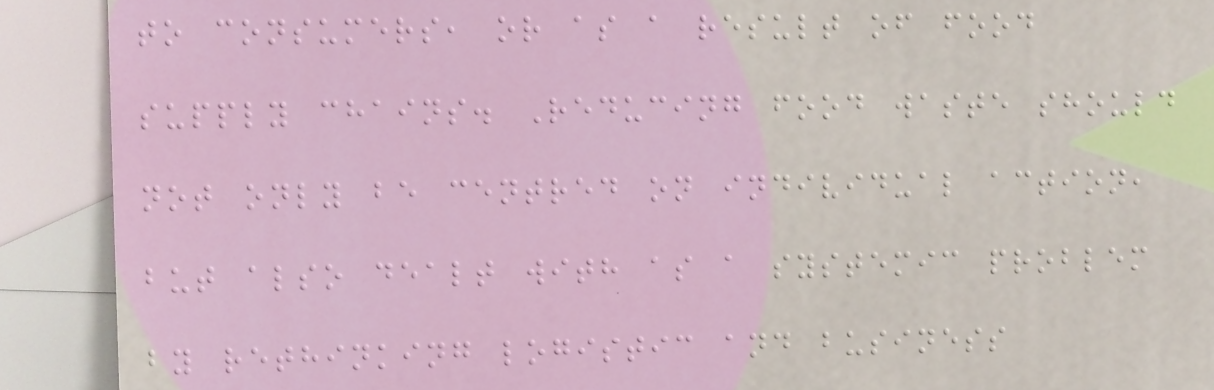to consumers, or as a result of food
supply chains. Reducing food waste should
not only be centred on individual action,
but also dealt with as a systemic problem
by rethinking logistic and business
